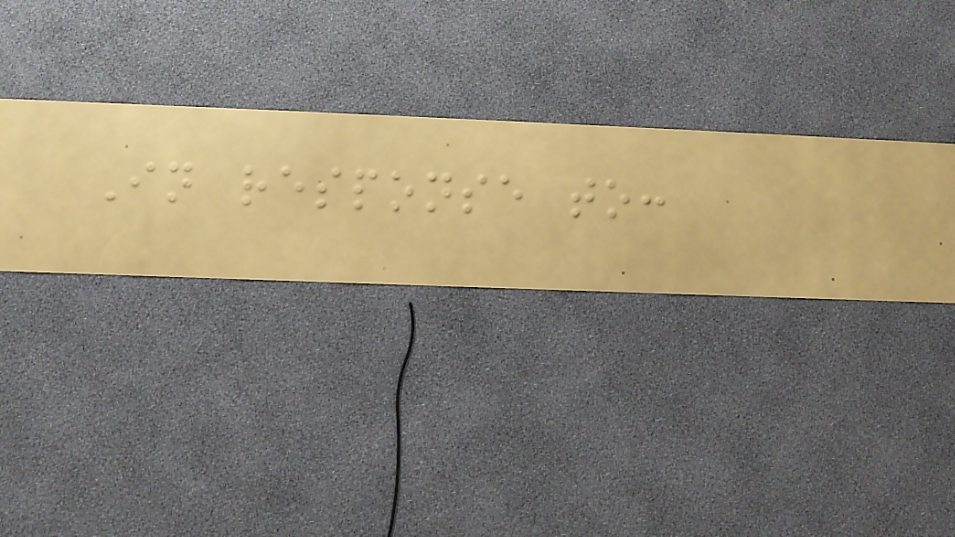In response to:
